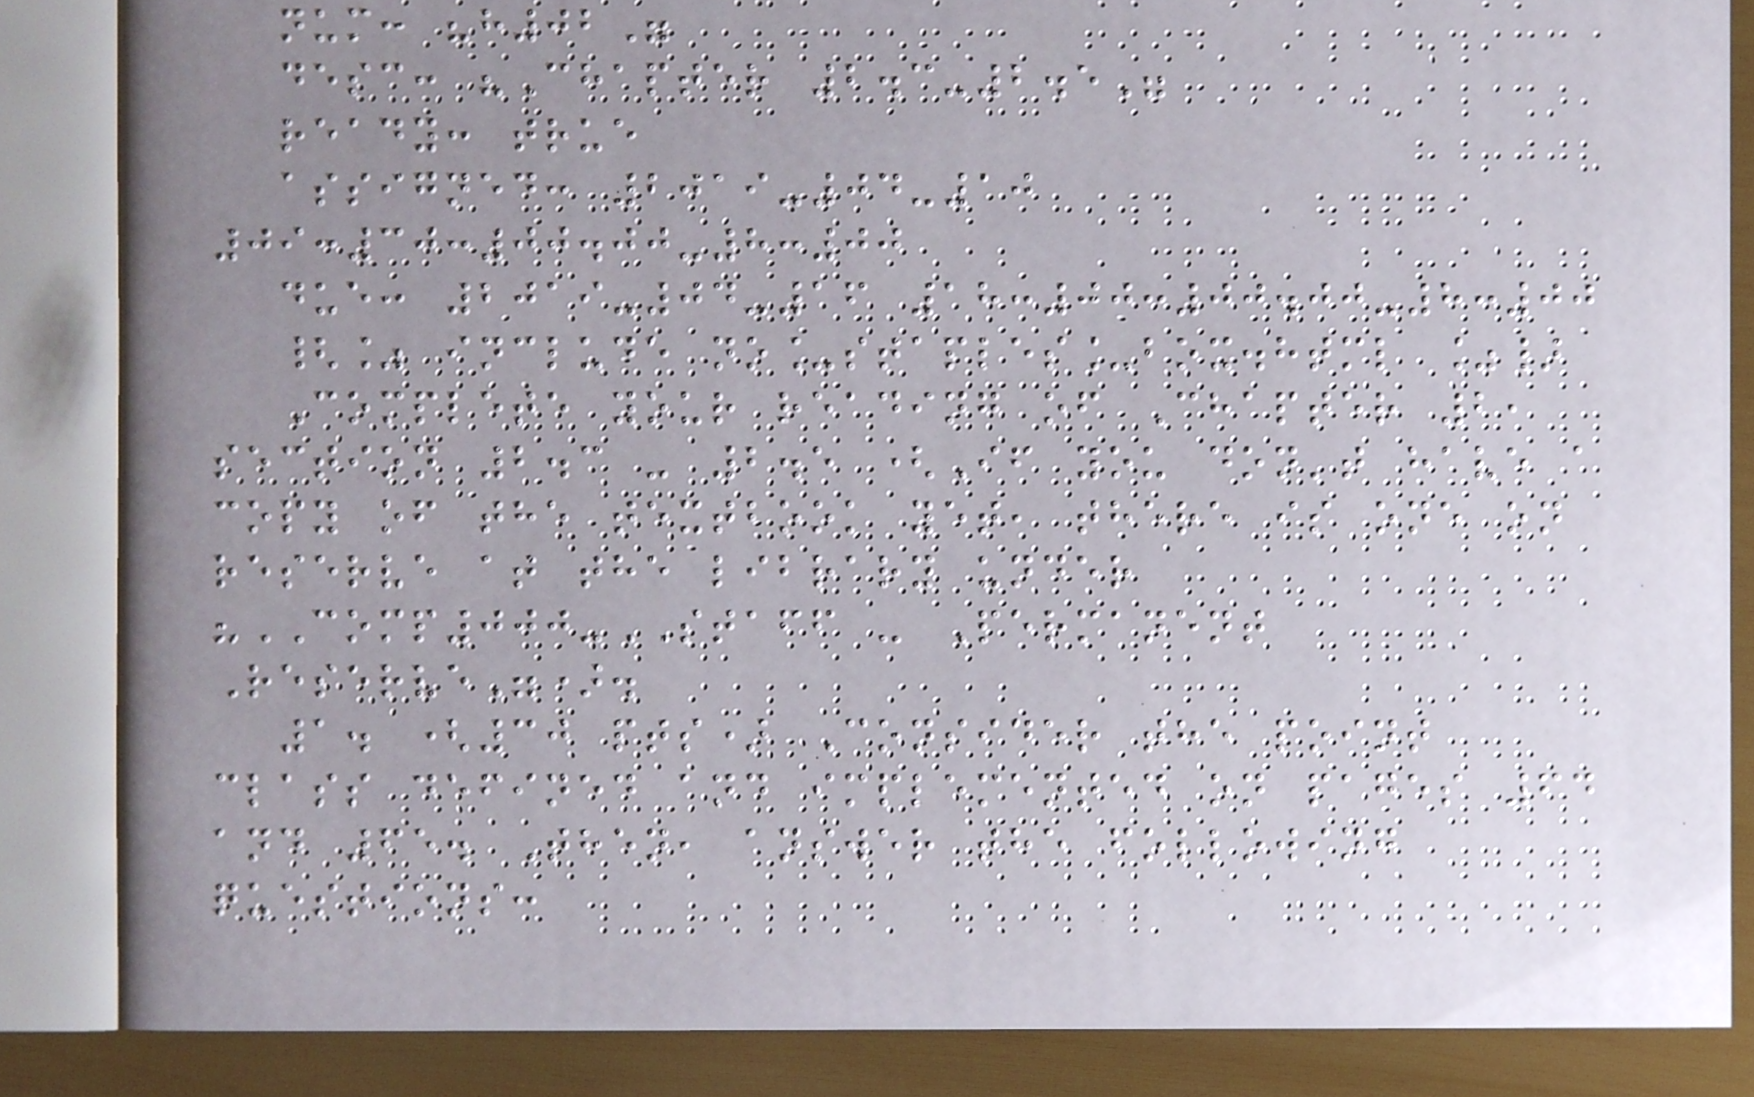num: "h02"
desc: "Chapter 2.3-2.5"
ready: true
assigned: 2019-04-10
09:30:00.00-8:00
due: 2019-04-16 18:00:00.00-8:00
{% include no_staples_box.html %}
Complete your reading of Chapter 2,
section 2.3 - 2.5 (If you don't have a
copy of the textbook yet, there is one on
reserve at the library under
"COMP000-STAFF - Permanent
Reserve").
1. (30 pts) Consider the point
class defined and implemented on pages 64
and 65. Then, answer the following
questions:
